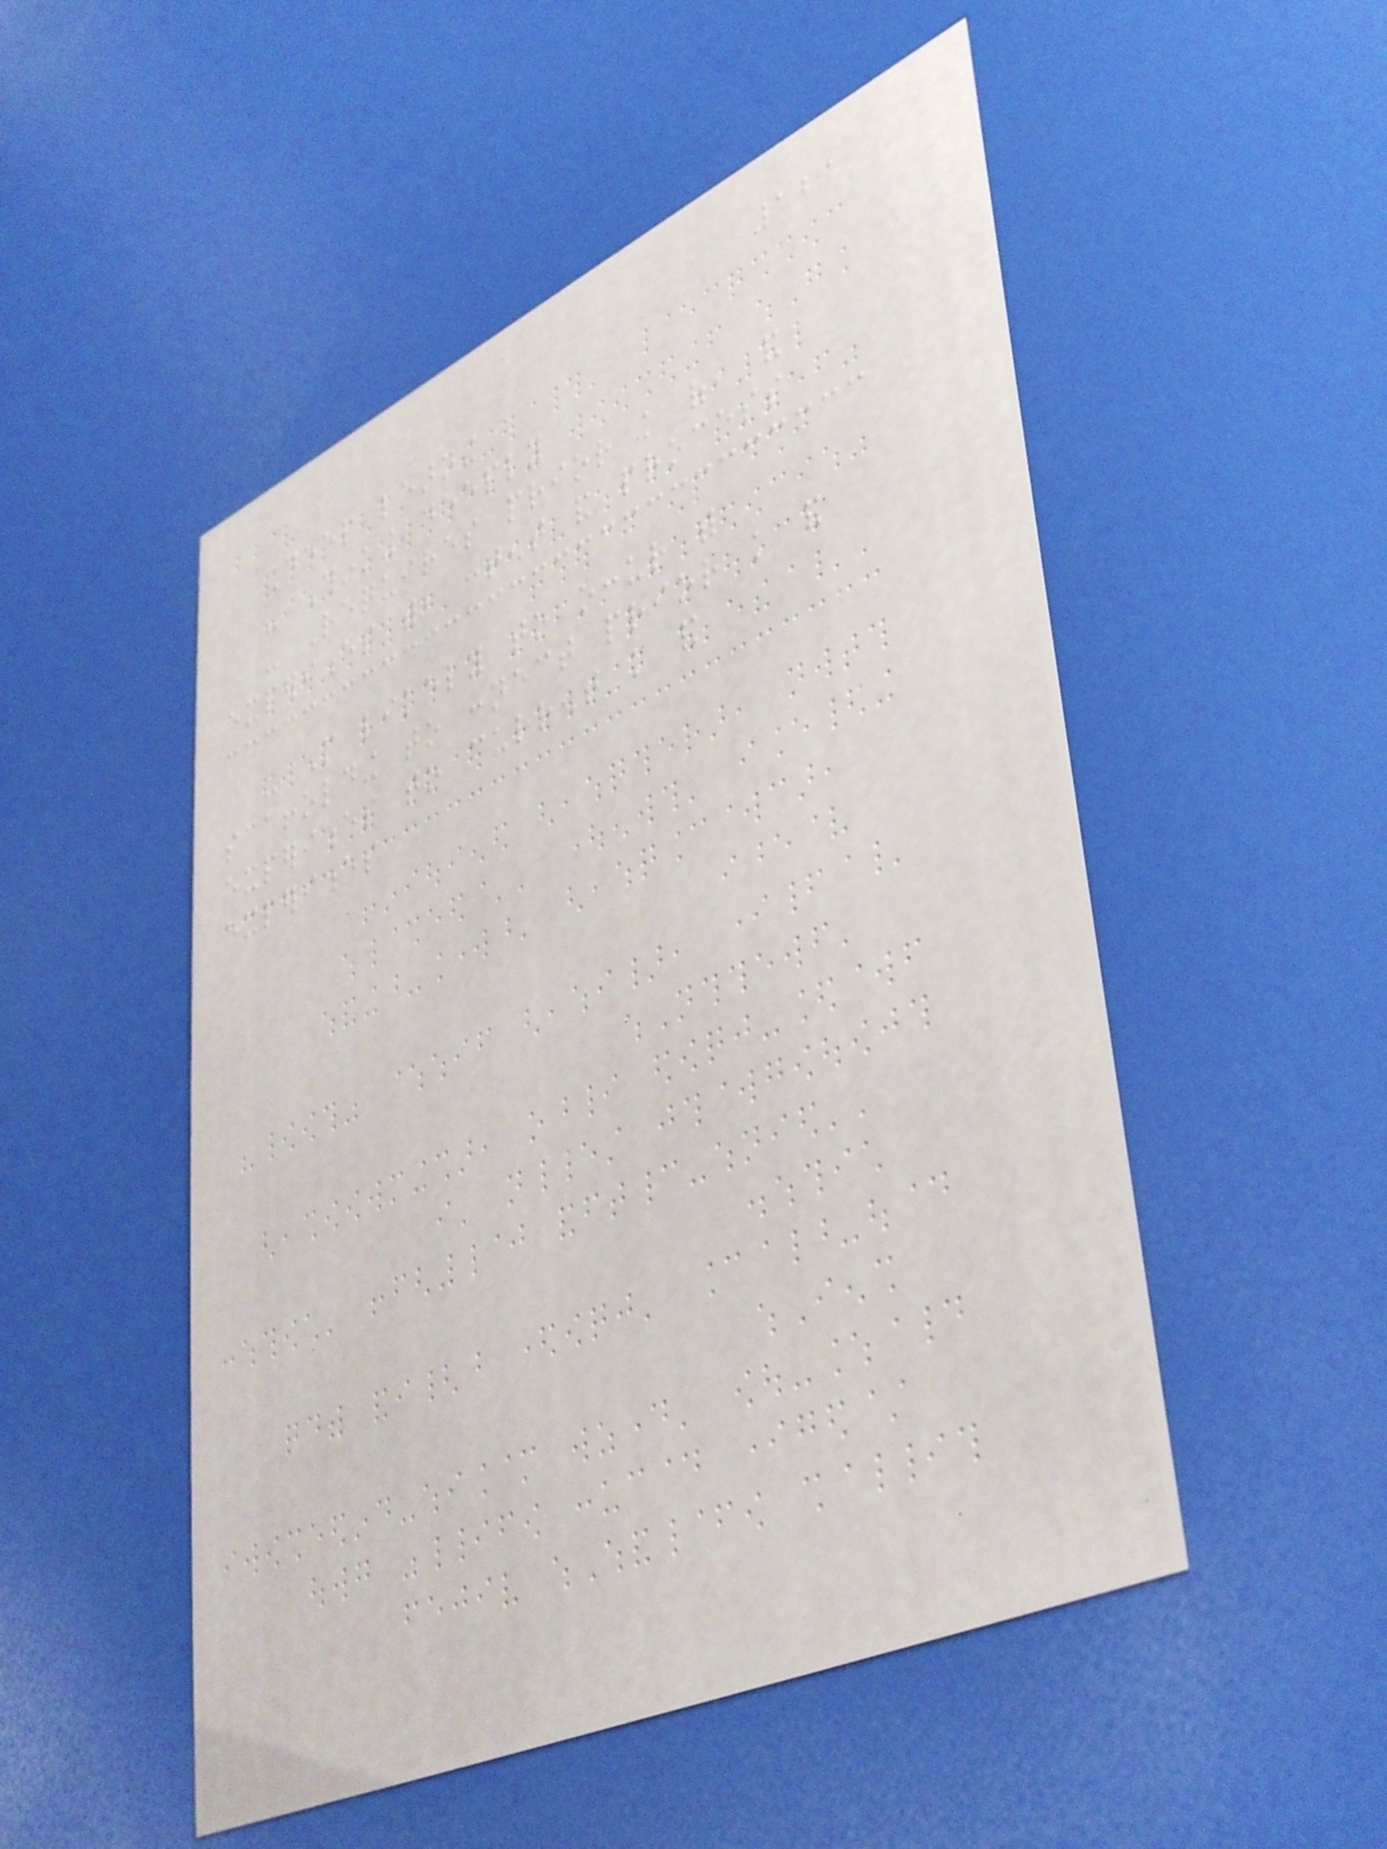121
Deep learning
- Thinking deeply
- Requires prior knowledge of, and
experiences with, content and process
- More likely to occur with
scaffolding to connect prior knowledge and
experiences to current knowledge and
experiences
